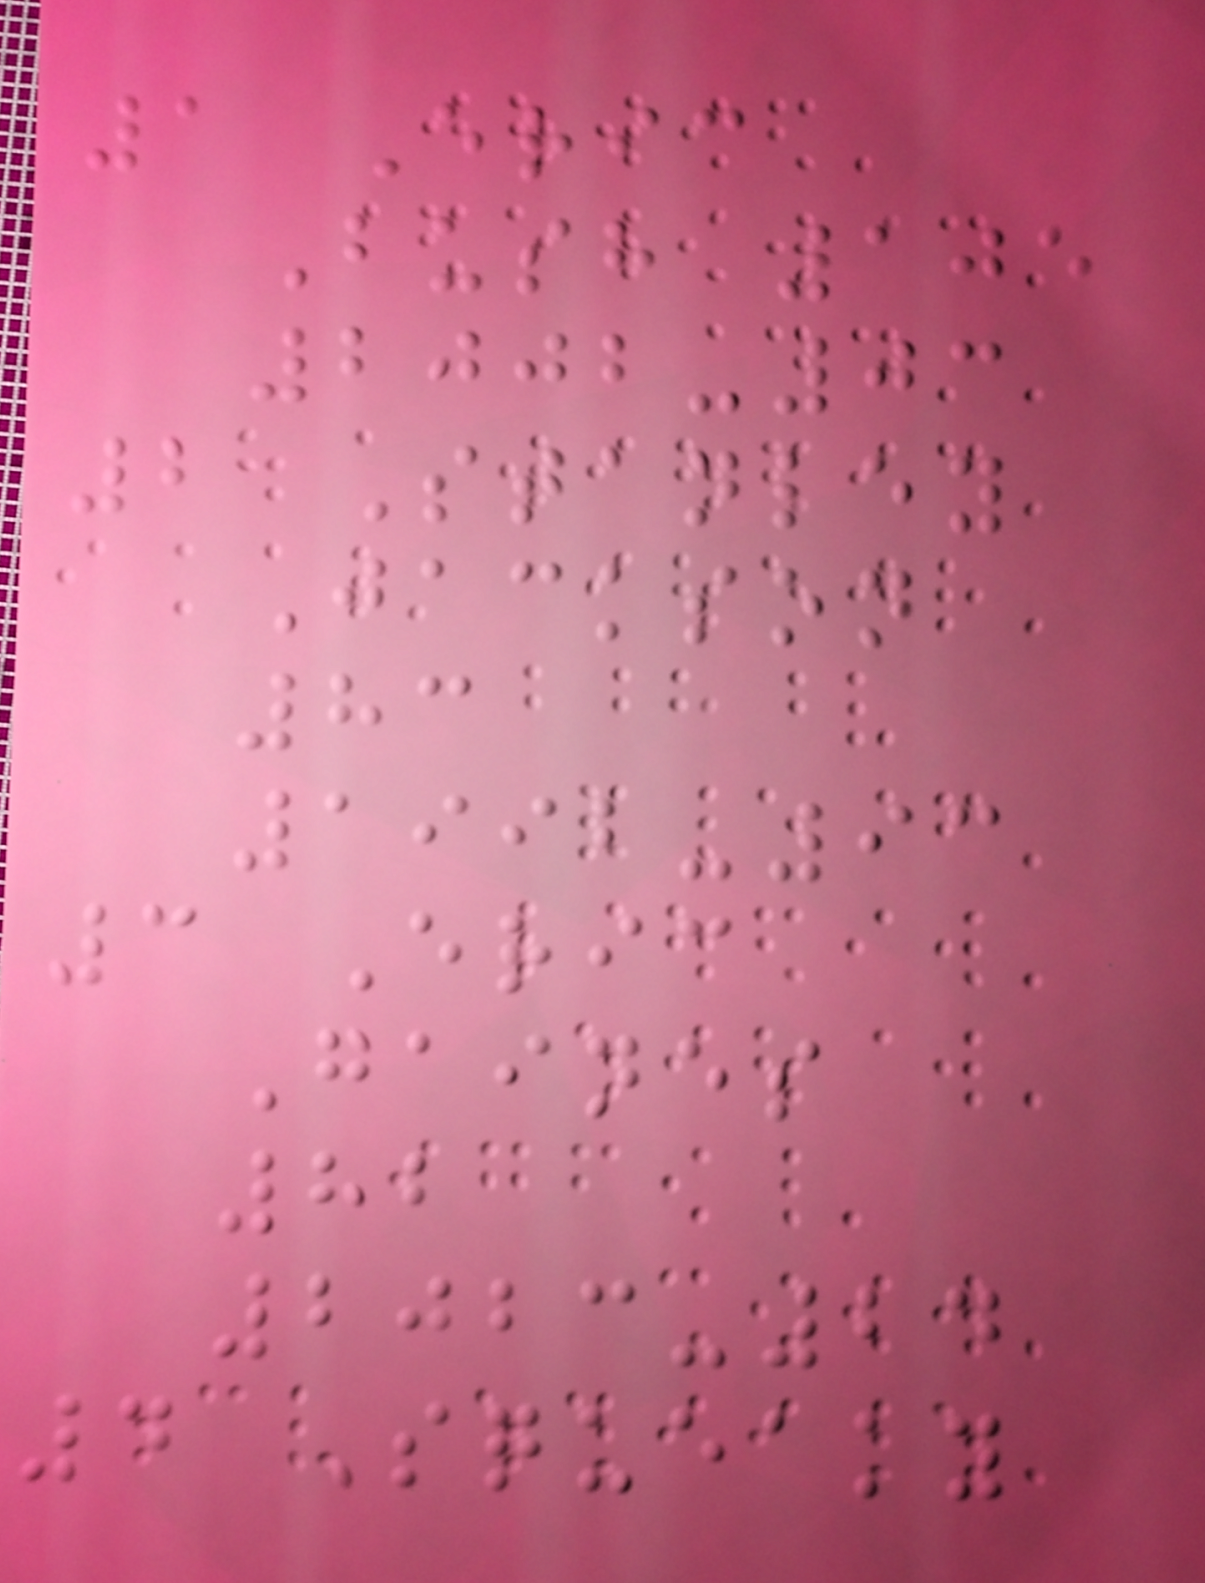1 Eric
Bush 105
2002-03
2 Stanley
Jackson
83
1992-93
3 Eric
Gaines
82
2023-24
4 Squeaky
